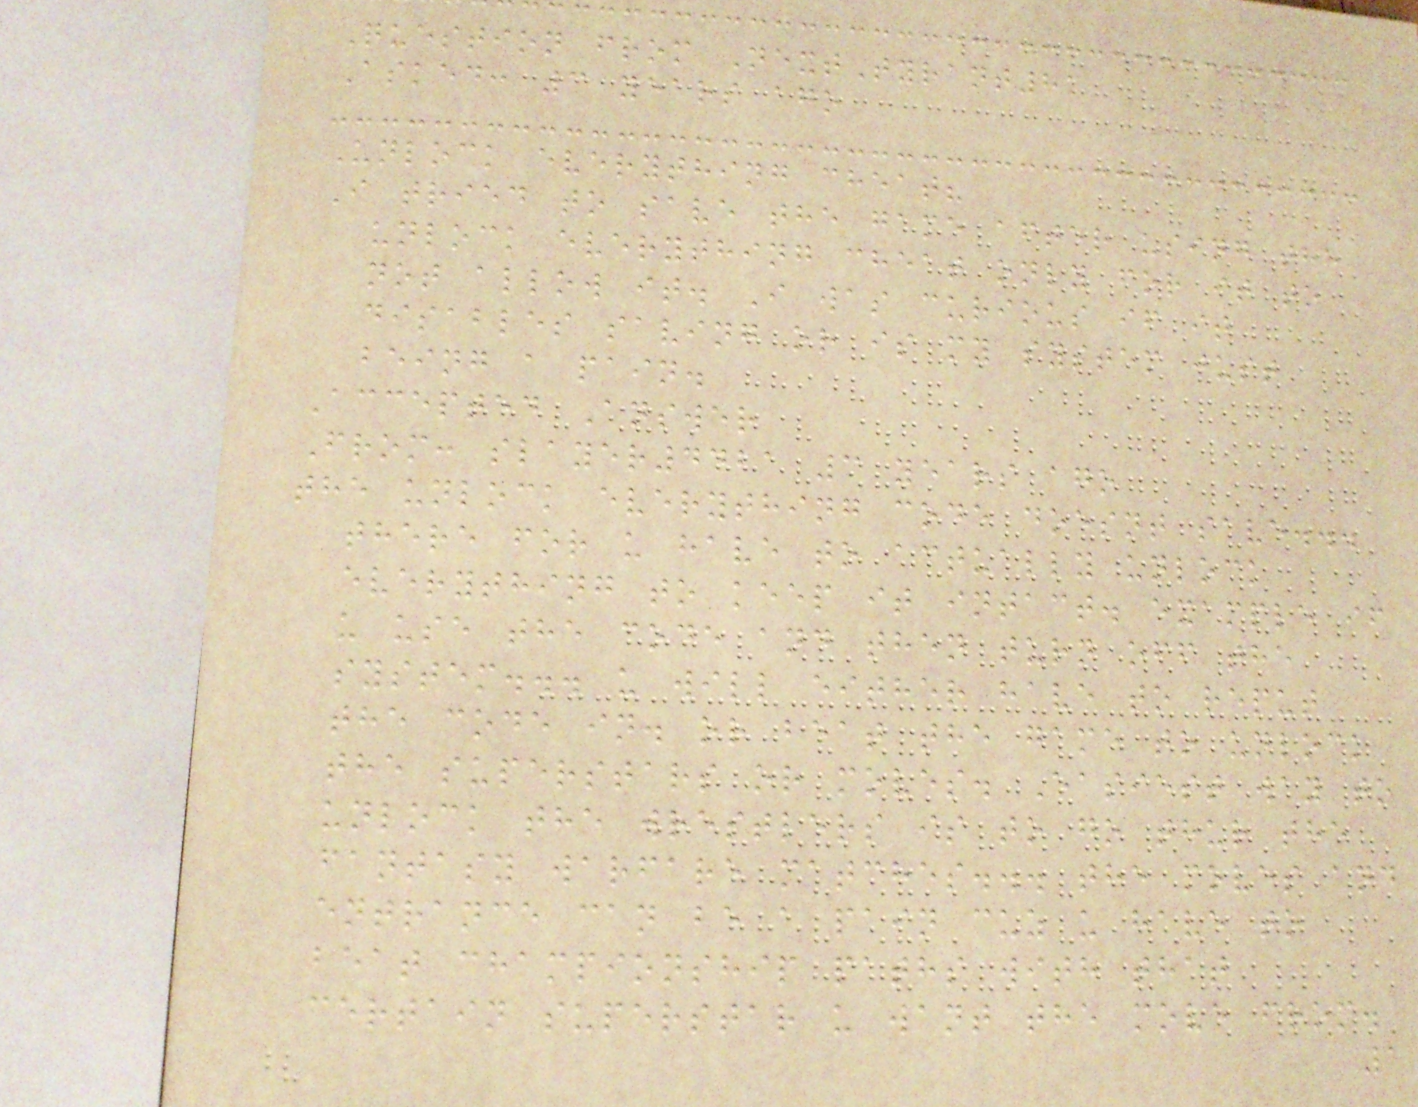Question from NextTyrant81
Asked: 3 years ago
Unlock everything cheat?
I tried to save the game after using the
unlock everything cheat only for it to
not allow it. I was curious if it
disables saving or is my system just
being a pain.
Accepted Answer
From: slayer4421 3 years ago
the unlock everything code doesnt save...
there for u have to actually unlock
everything to keep it intact. example if
u use the code and then turn off the
system... u will either have to reput
the code in. or beat the game to unlock
the superstars or moves. Easiest way to
unlock the wrestlers is to go thur the
fantasy warfare matches... the moves and
entrance can be a pain cuz u have to
beat championship paths with that
certain superstar u want the move from.
1
